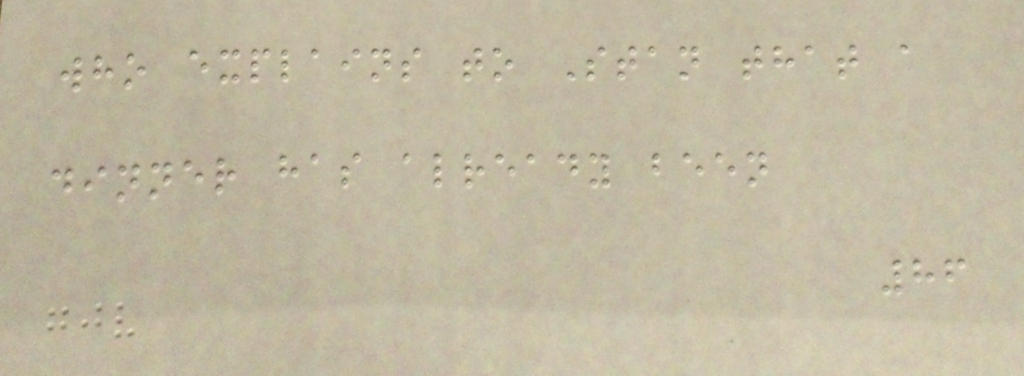who explains to Stan that a
dinner has already been
86
